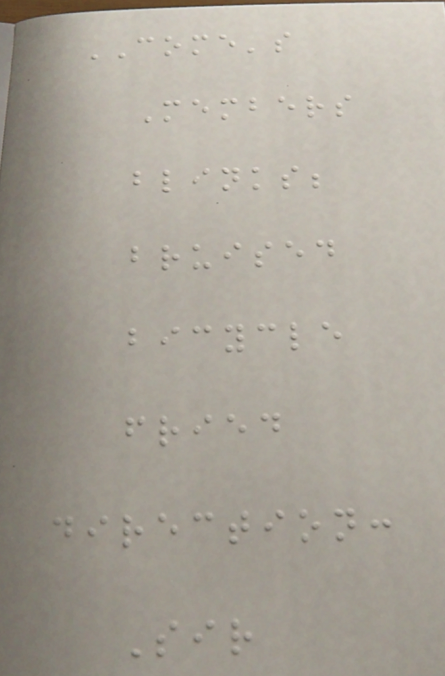COME's
Members
blinks;
bruised
bicycle
fried
direction:
Sir
